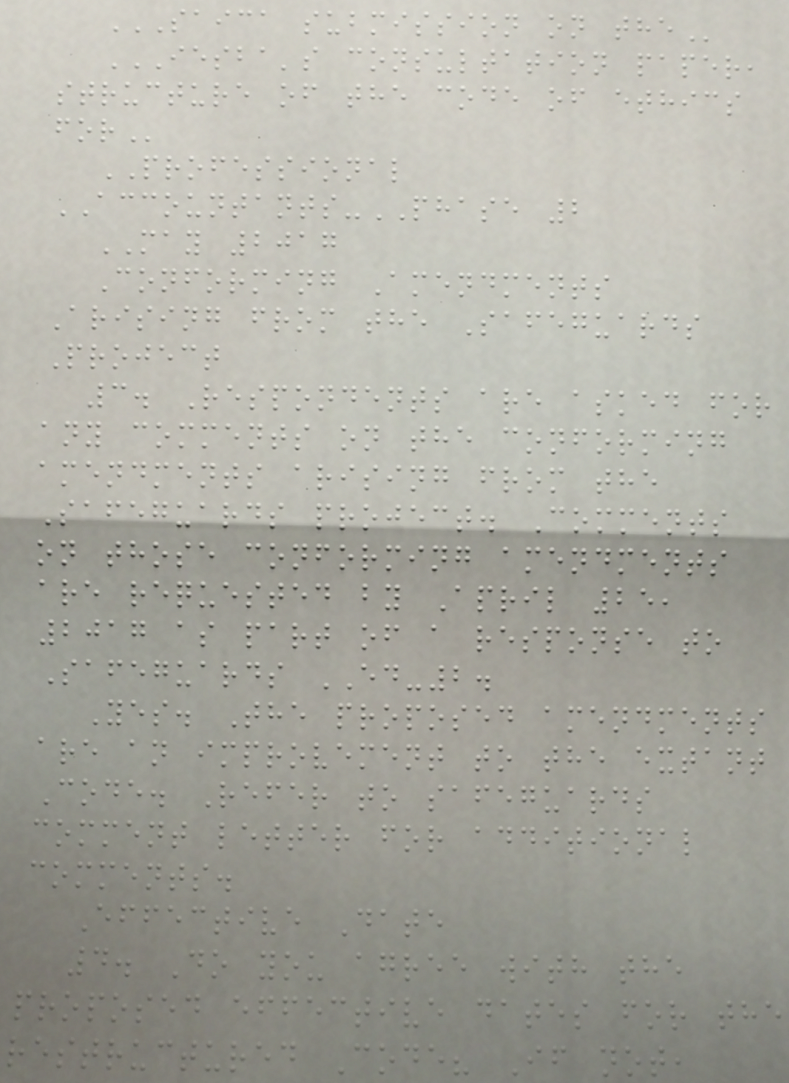SAICA SUBMISSION ON THE
IESBA'S CONSULTATION PAPER,
STRUCTURE OF THE CODE OF ETHICS
FOR
PROFESSIONAL
ACCOUNTANTS-PHASE 2
MAY 2017
Conforming Amendments
Arising from the Safeguards
Project
3. Respondents are asked for
any comments on the conforming
amendments arising from the
Safeguards project. Comments
on those conforming amendments
are requested by April 25,
2017 as part of a response to
Safeguards ED-2.
Yes. The proposed amendments
are an improvement to the extant
Code. Refer to safeguards
comment letter for additional
comments.
Effective Date
4. Do you agree with the
proposed effective dates for the
restructured Code? If not,
